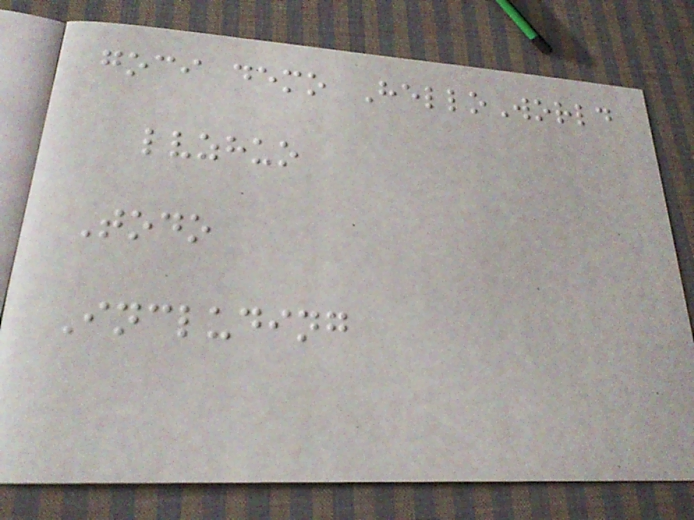goci demo HelloWorld
lvzhuo
Todo
Including
